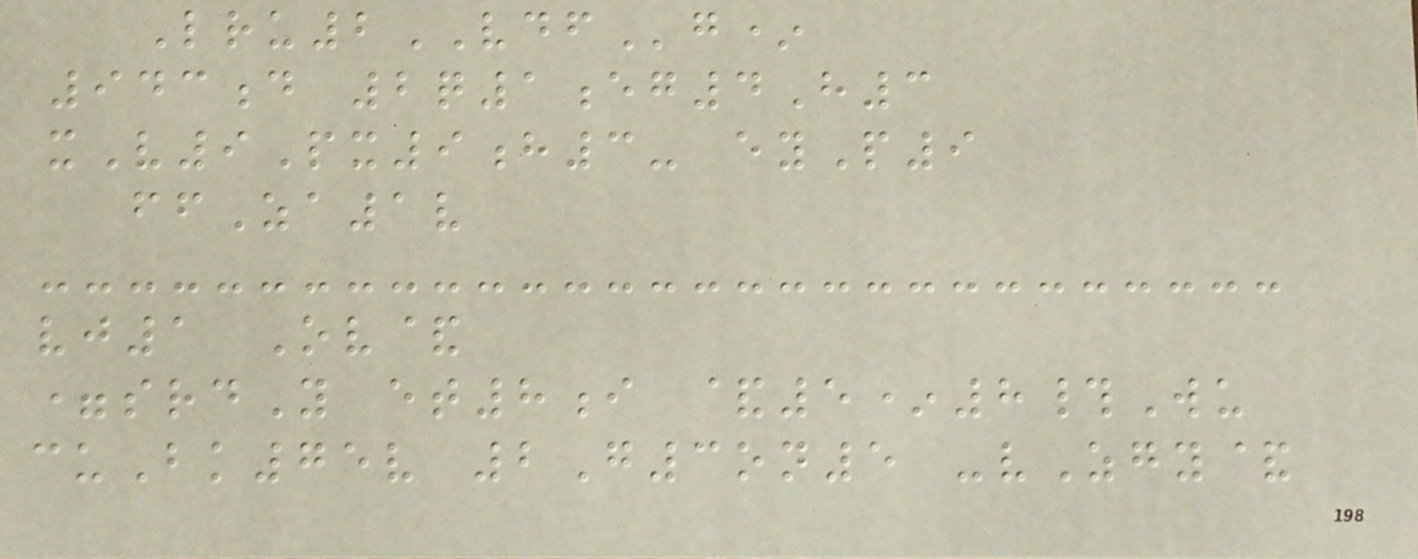Lru2VDFg*
943d 2q1eg4H3
xV9Px9h3- eyP9
ffZa1v
vj1 Ov&
=srdY et8i &5*8#Wu
cuBk75v 2G3on5 -vZgy&
